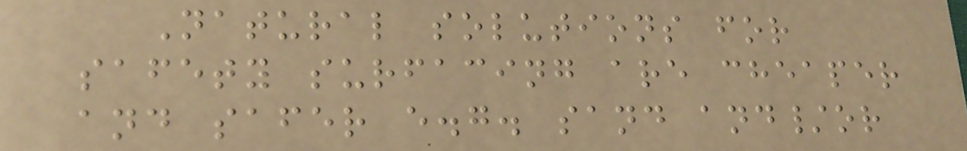Natural solutions for
safety surfacing are cheaper
and safer e.g. sand and/or
